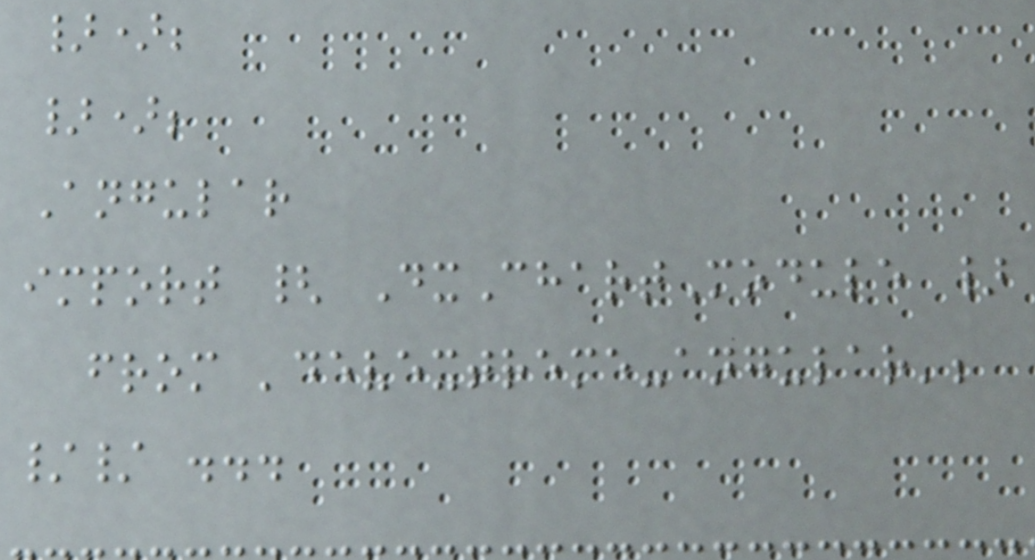});
});
Angular
import { DxChartModule }
from 'devextreme-angular';
// ...
